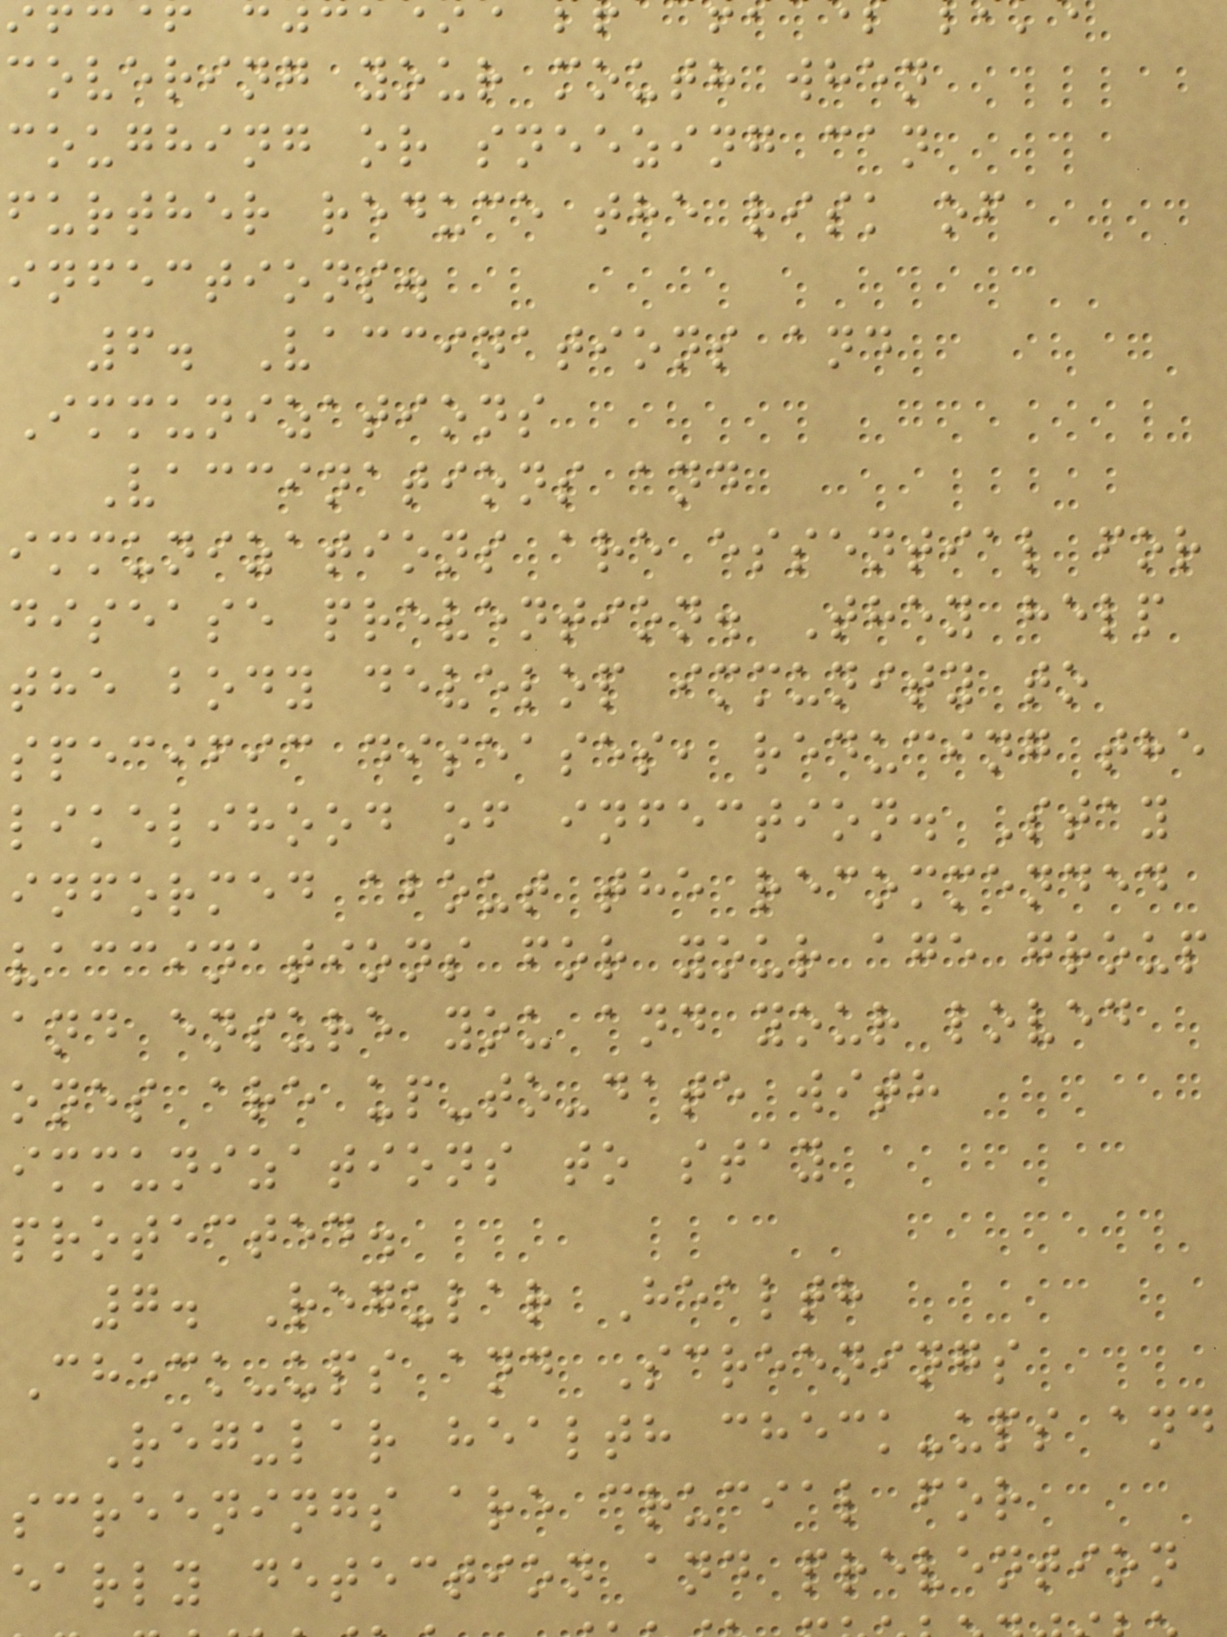covering your mouth when
coughing or sneezing can
further reduce the risk of
infections.
6. Vaccinations and
Immunizations
Vaccinations and
immunizations are essential for
disease prevention. They help
the body develop immunity to
specific diseases, reducing the
likelihood of infection. Stay
informed about the recommended
vaccinations for your age group
and ensure you and your loved
ones are up-to-date with
immunizations to stay
protected.
7. Regular Health
Check-ups and Screenings
Regular health check-ups and
screenings are crucial for
early detection and prevention
